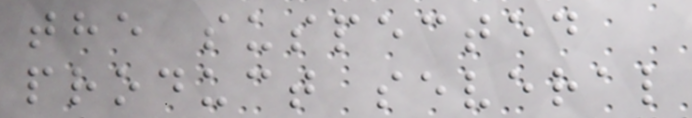the suspected
product several
